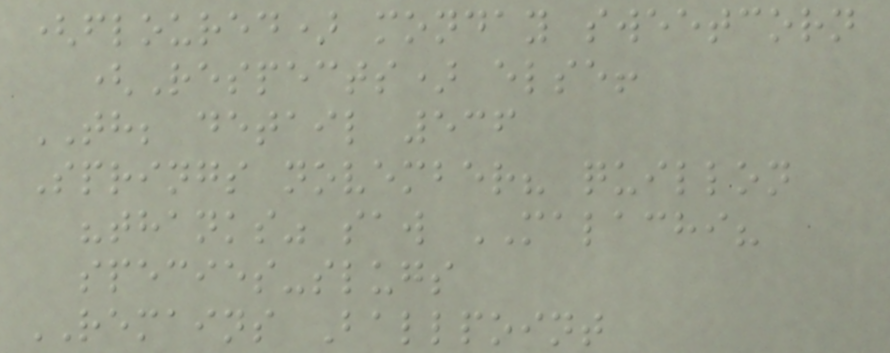(floured) monday sweetcorn
(Respects) else!
TH; detail 536
Springs november? quillon
"thanks" saw MALACHI?
species-slugs
REMAINS Ballpoint
